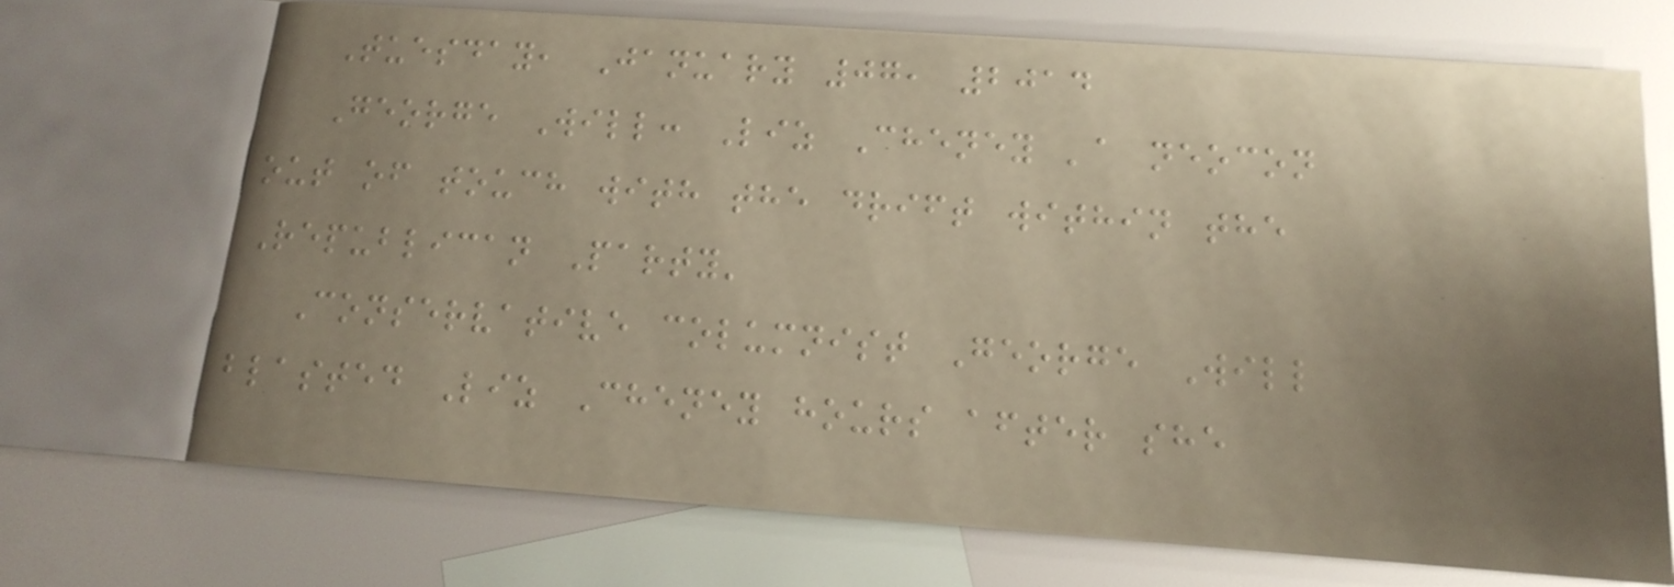Tuesday, January 07, 2014
George Will: Liz Cheney 'a neocon
out of touch with the drift within the
Republican Party'
Conservative columnist George Will
blasted Liz Cheney hours after she
